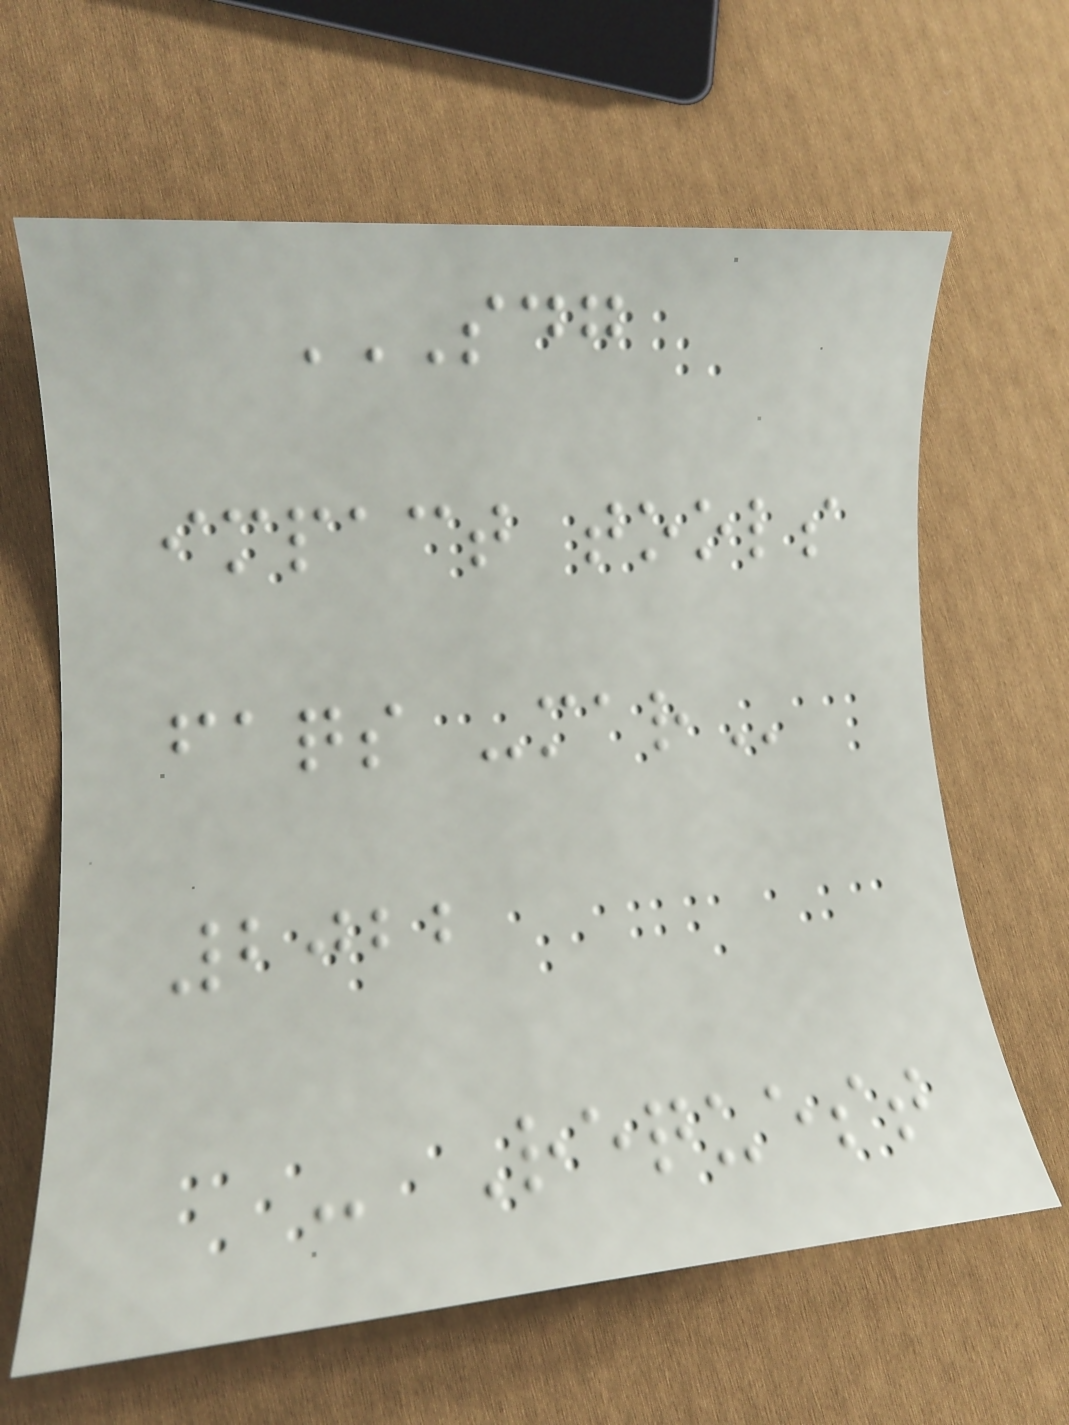SDG
IMPACT TOOLS
FAQS -MAR
2022
- Request
